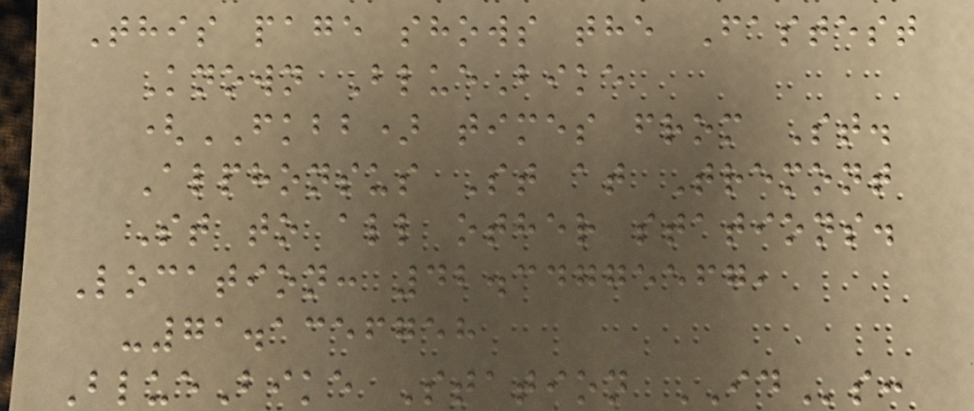This page shows the Fastest
Known BlueBike
(FKBB) times from St.
Alphonsus St at Tremont
St to all other stations.
Location: 42.34775567,
-71.1356758
BlueBike Station IDs:
